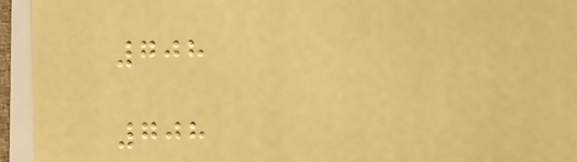708
708
